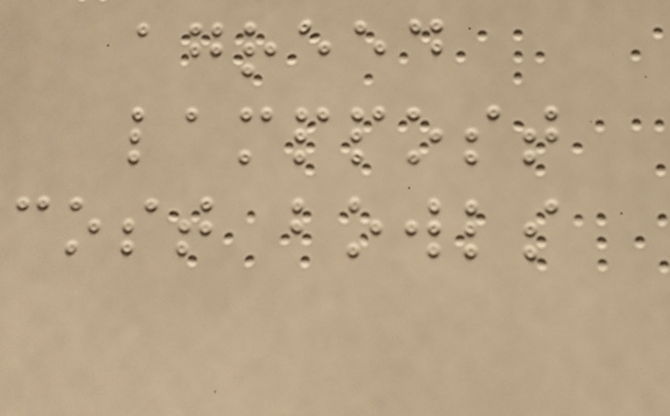agreed
lamppost
cost bowls
